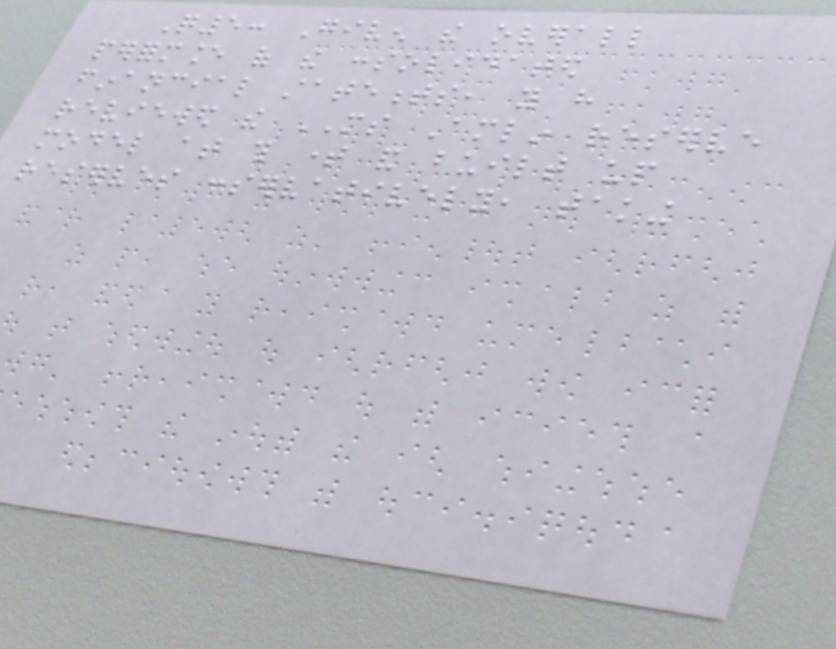Q5: Given the overall
performance of the consolidated
financial statements, you have
reviewed the MS Amlin reserve
model at this time and built up
reserves conservatively, taking
